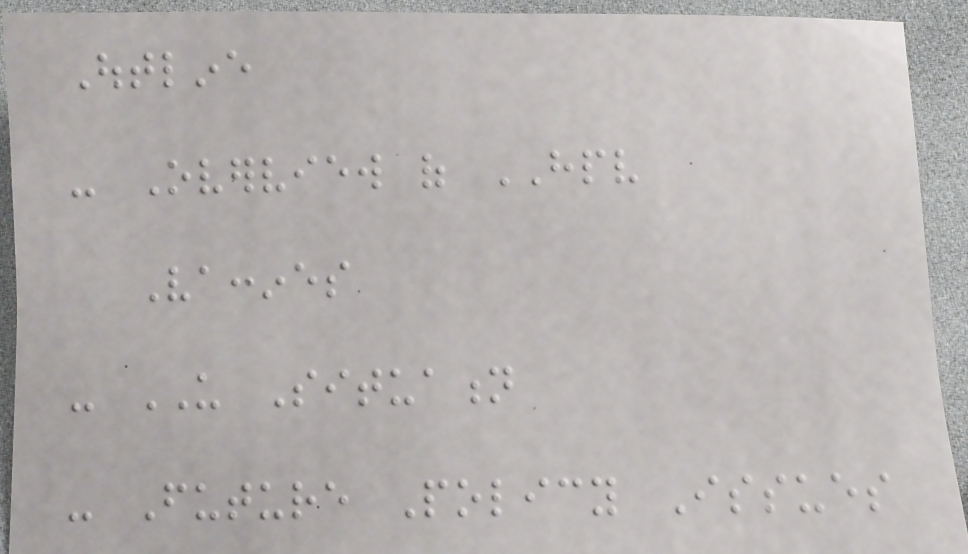Outline
- Overview of HPV
Vaccines
- US Situation
- Future Policy Issues
